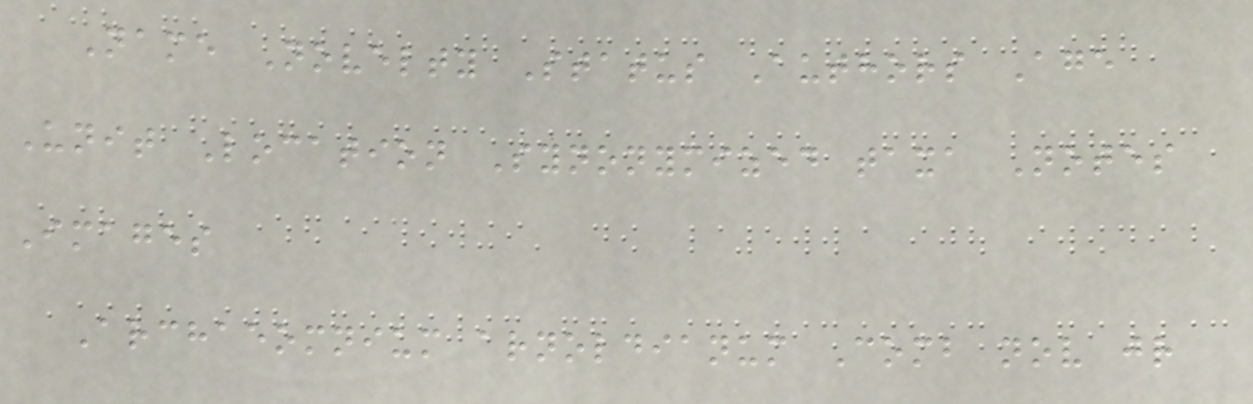Name Novelty Status Authors Age
Unit Location Synonymized taxa Notes
Images
Archaeomnium arnoldianum Comb nov jr
